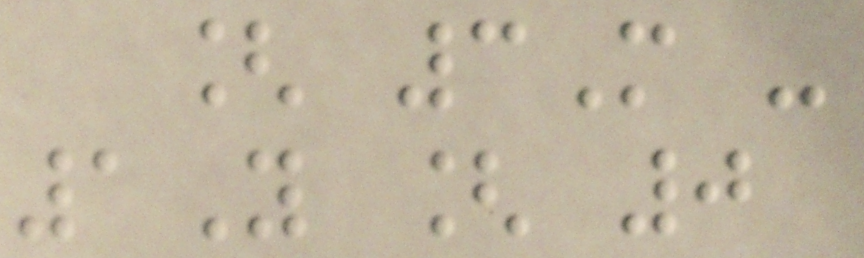[ 3M -
1Y [ 0
